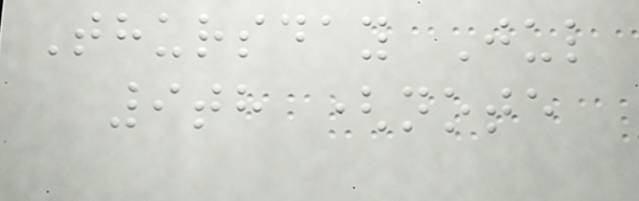Thursday Jul
9th (note
